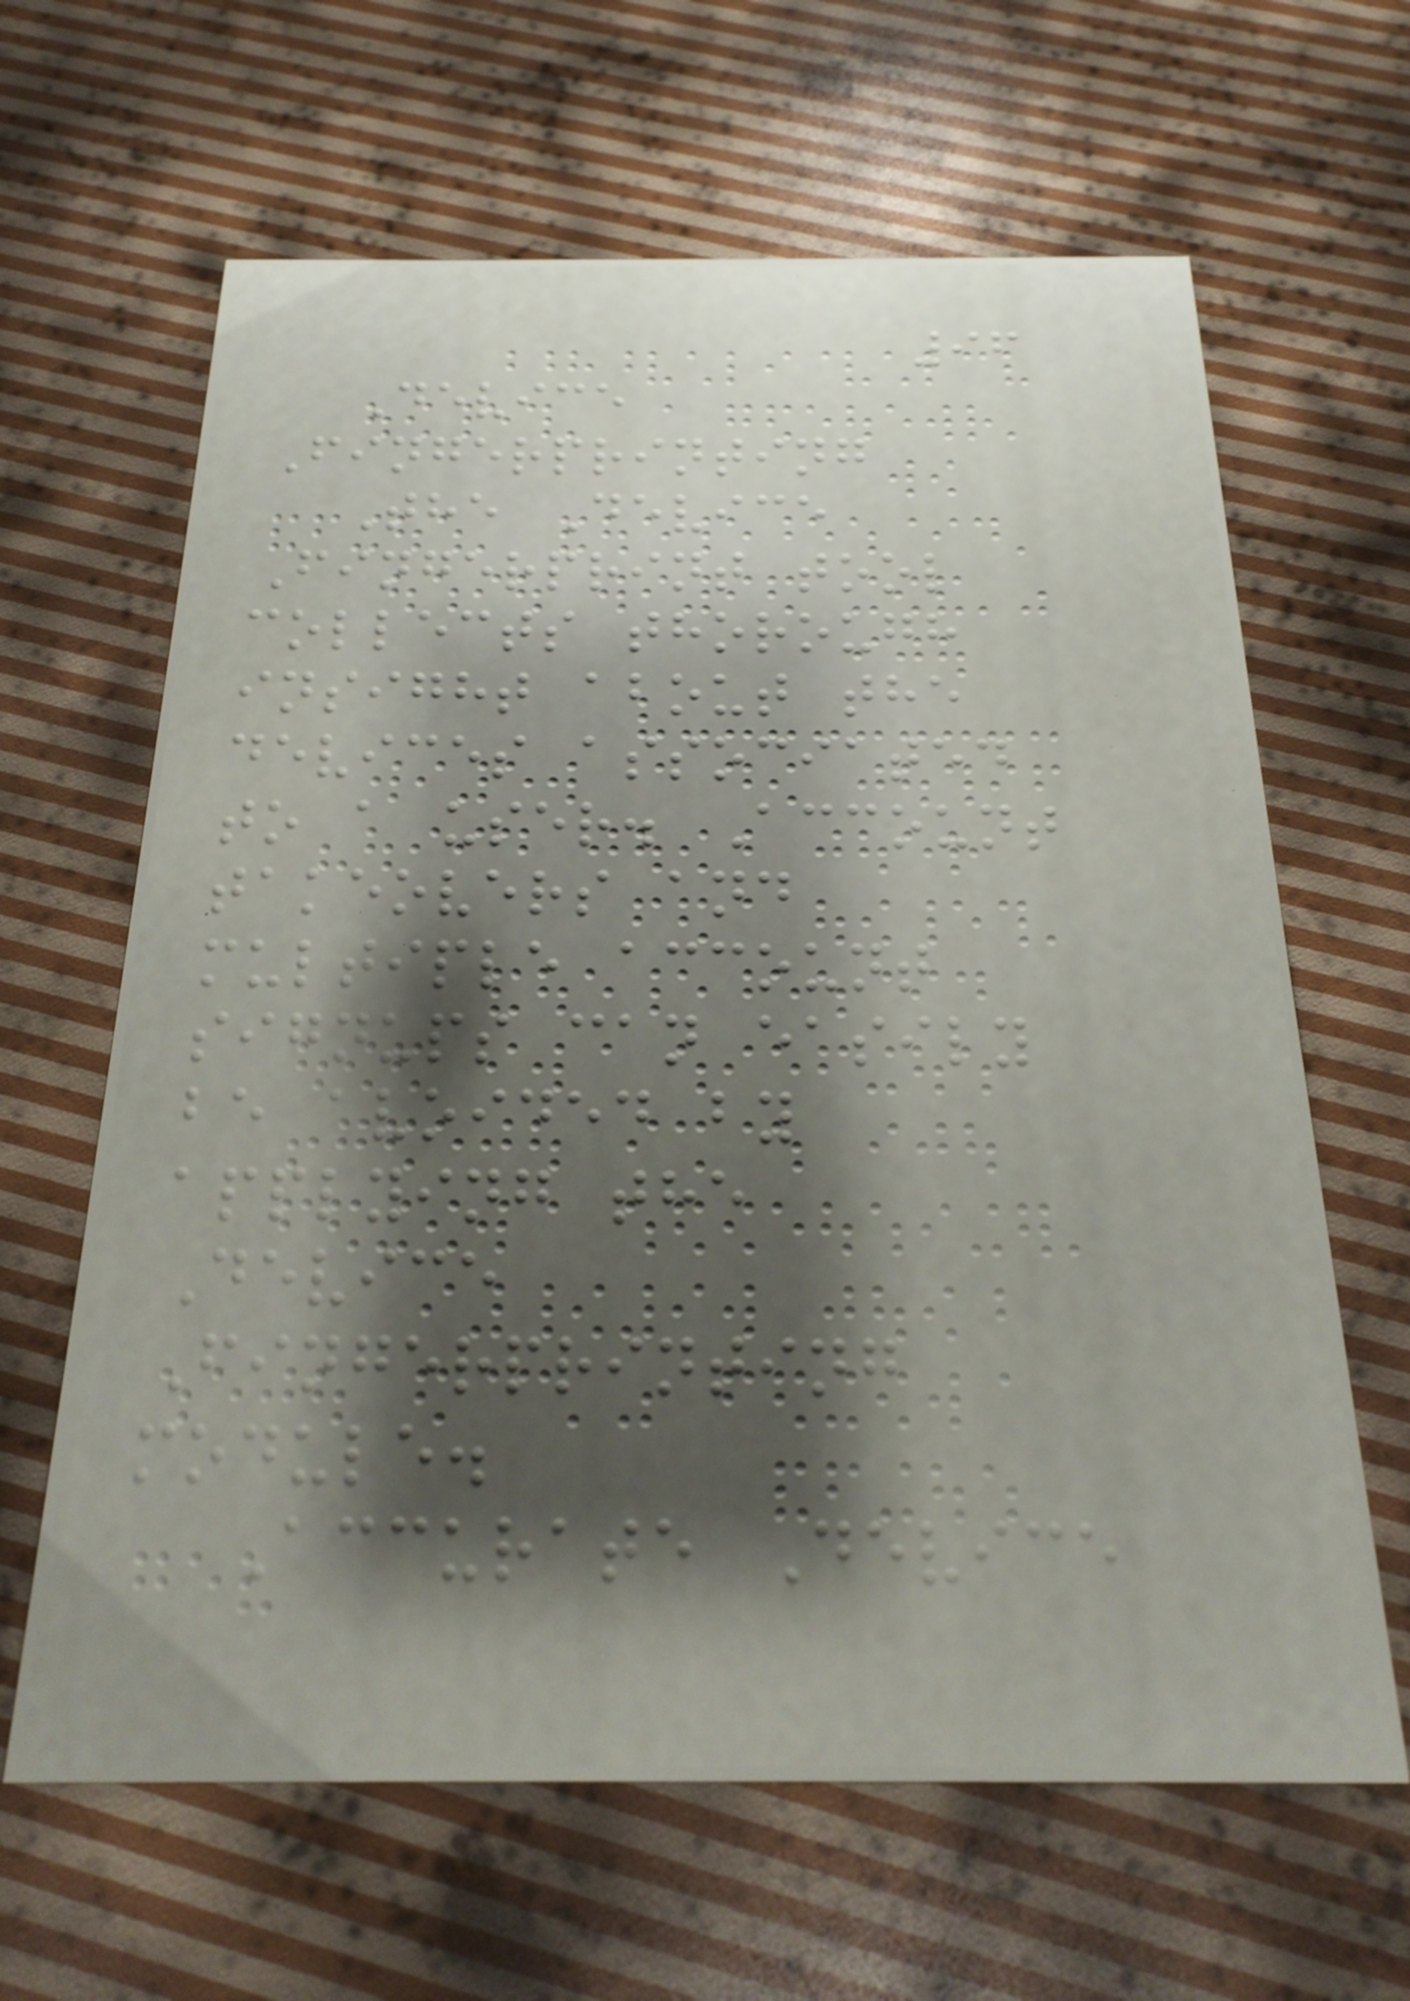96
Device
Fingerprinting
The Device
Fingerprint tool
collects thorough
insight about the
devices associated
to a user. Account
takeovers and
multiple account
signups can easily
be avoided by
applying the
Device
Fingerprinting
module.
Accurate Device
